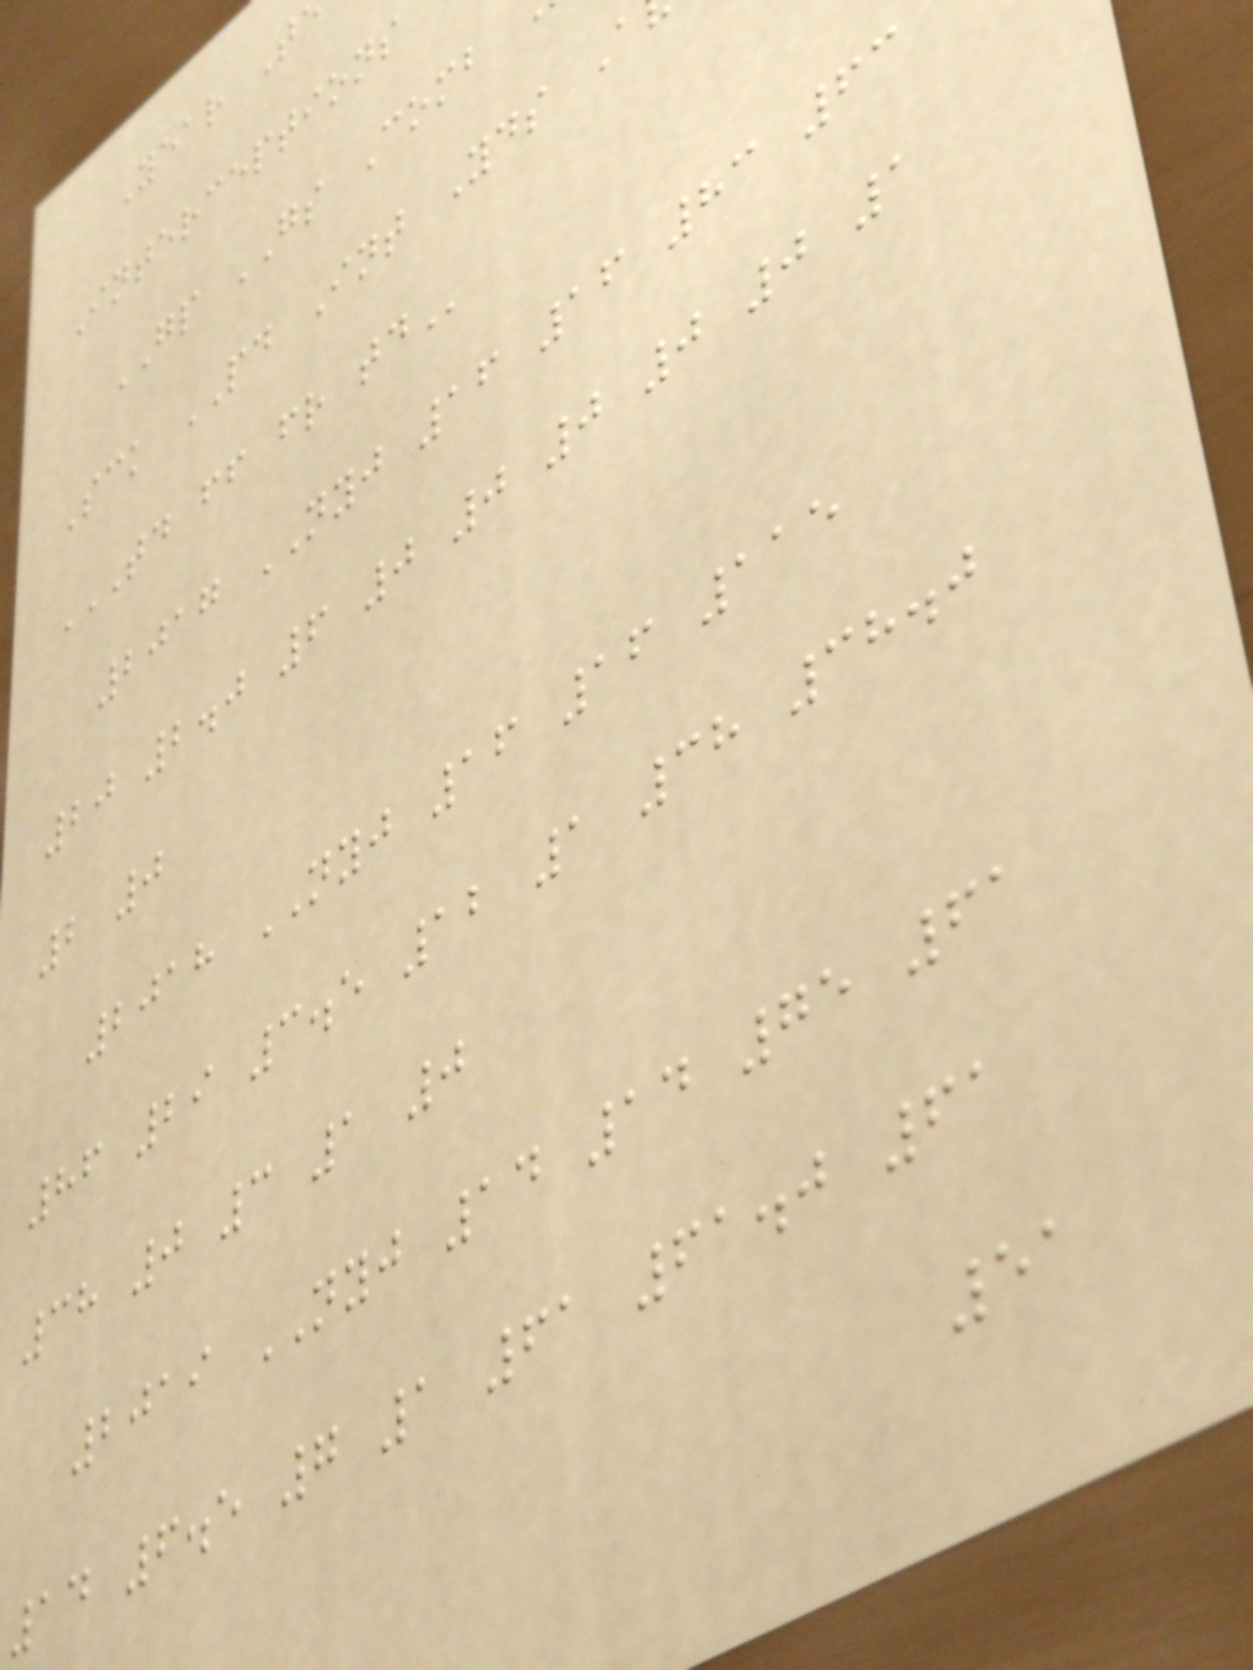Year T
Interceptions
GP GS Comb
Sck PD Int Yds A
TD FF FR TD
2017 NYJ 16 16 83 63
20 2.0 6 0 0 0 0 0 1
2 0
2018 NYJ 16 16 115
86 29 3.5 12 1 38 38.0
38 0 3 1 0
2019 NYJ 14 14 75 61
14 6.5 7 1 61 61.0 61
51
